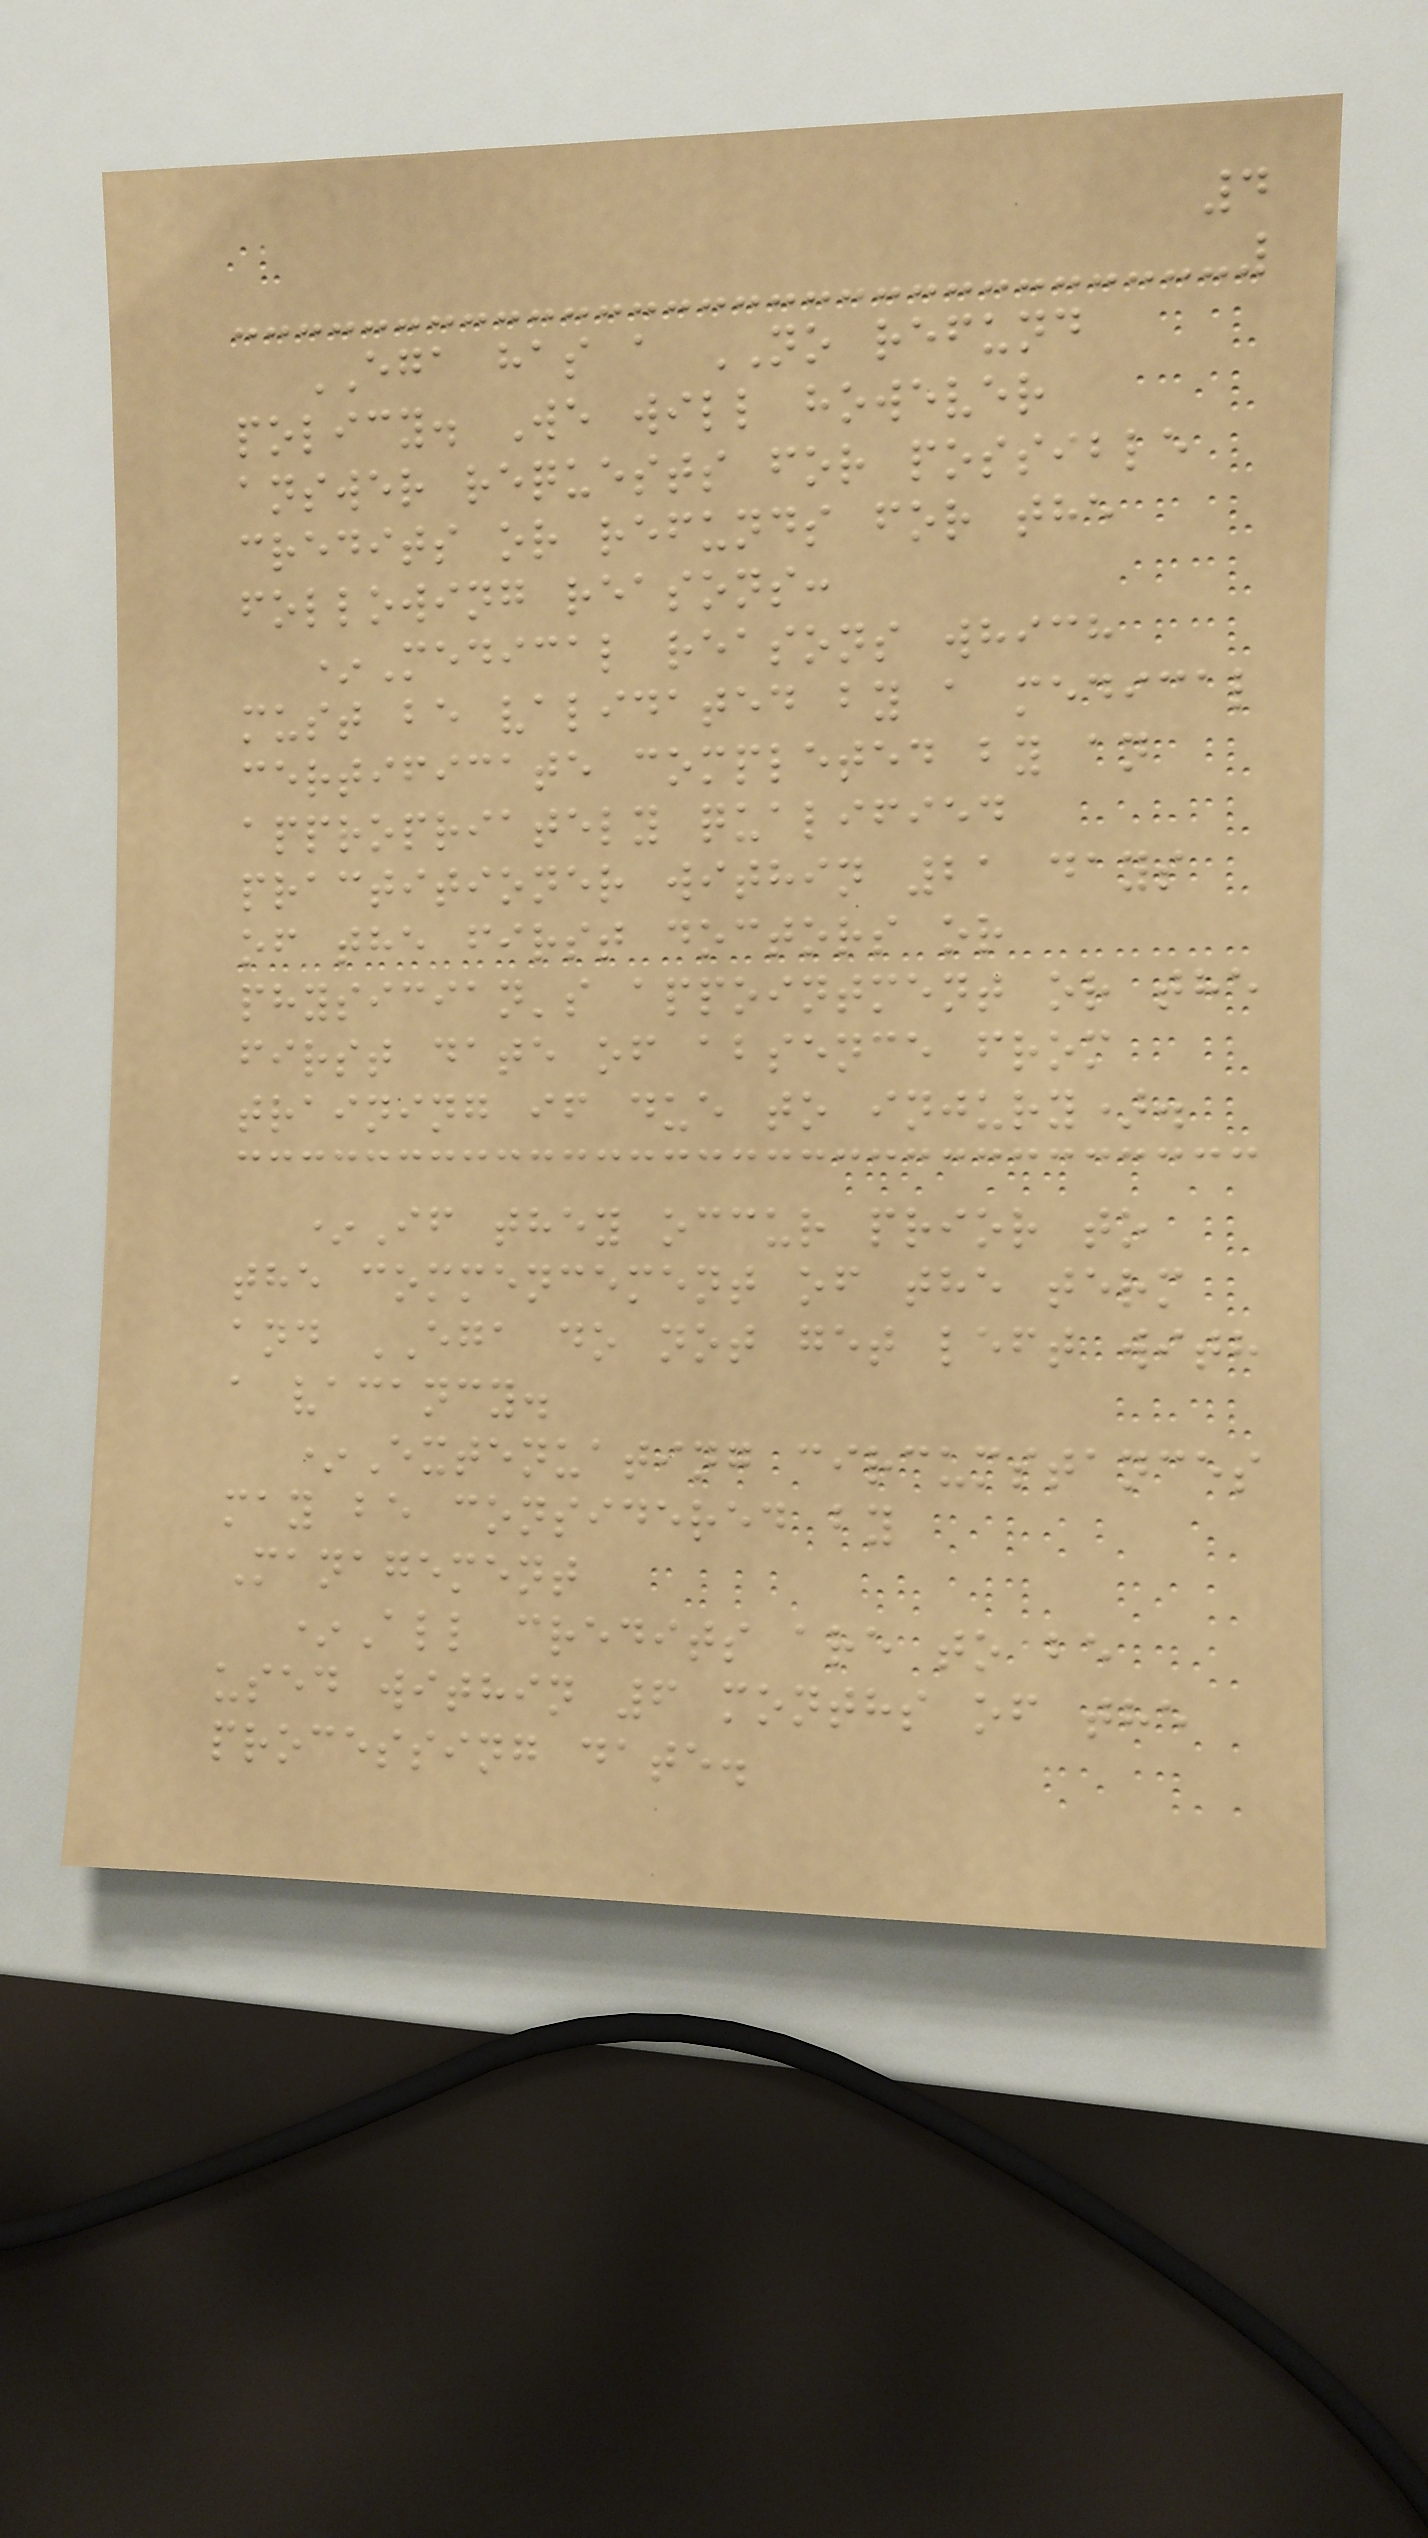4
EGA has a NO refund
policy. We will however
answer requests for possible
credits or refunds for the
following reasons:
*Medical reasons which
must be validated by a medical
certificate completed by an
appropriately qualified
practitioner within 21 days
of the first doctors or
physician's appointment or the
first date of absence from
training if due to injury).
*If they occur prior to
the commencement of the term
and EGA do not get left with
a vacancy.
*Extenuating circumstances
may be considered by
Management
*All credits are to be
used within 6 months of the
processing date.
